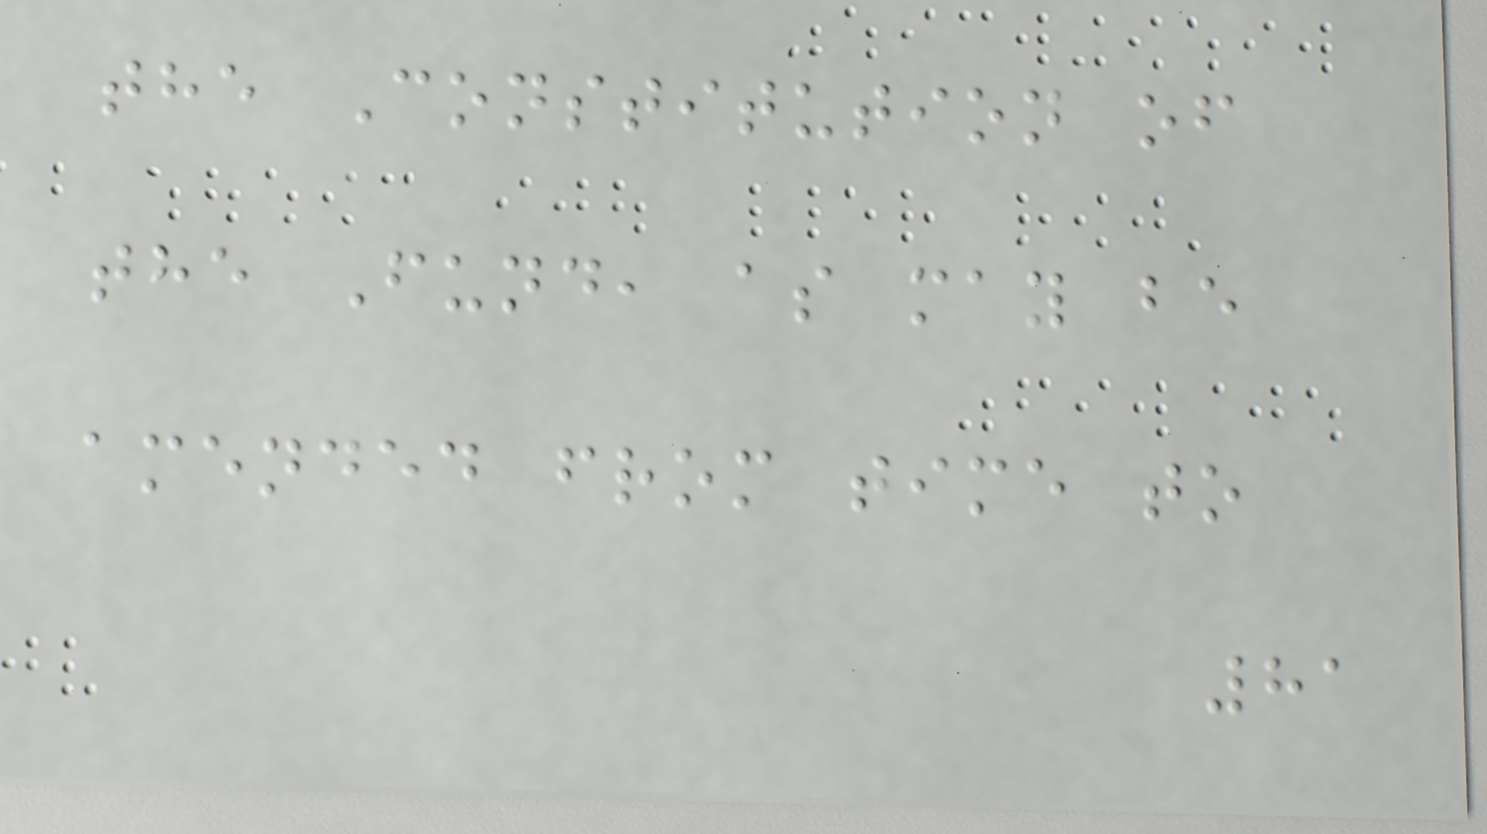the Constitution of
the Fund, as may be
amended from time to
81
